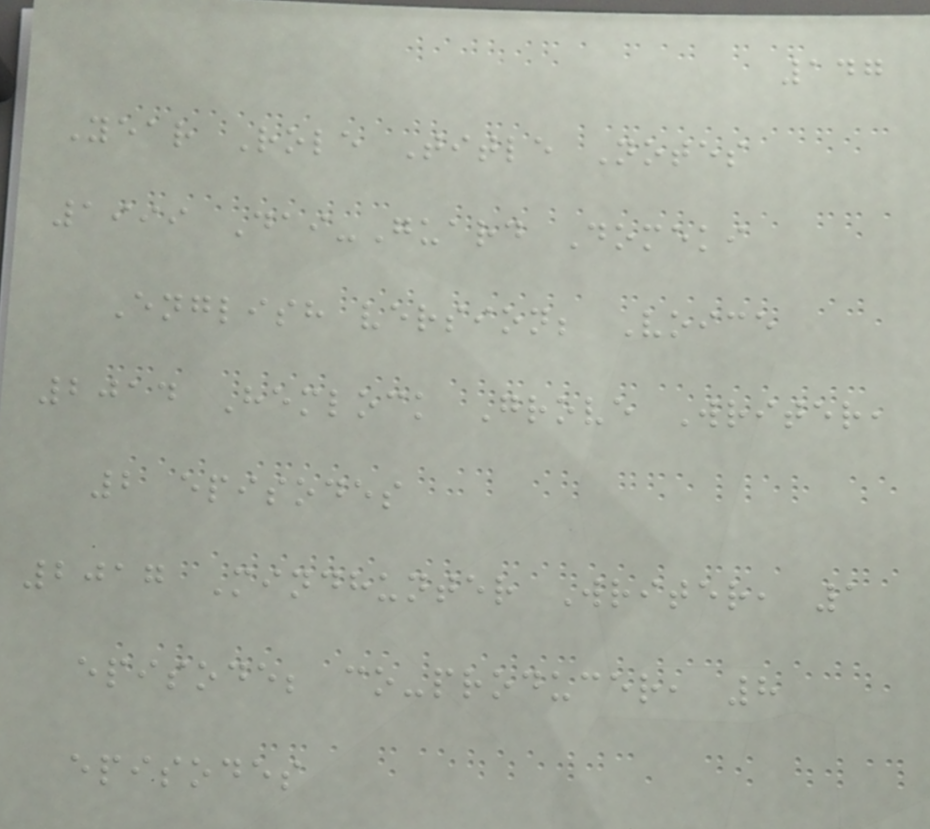147
Year Role Title Notes
1999 Dai-Guard Domeki
English version; Voice
2014 Hemlock Grove Writer,
2 episodes
2017 Mindhunter Writer, 1
episode; co-producer, 8
episodes
